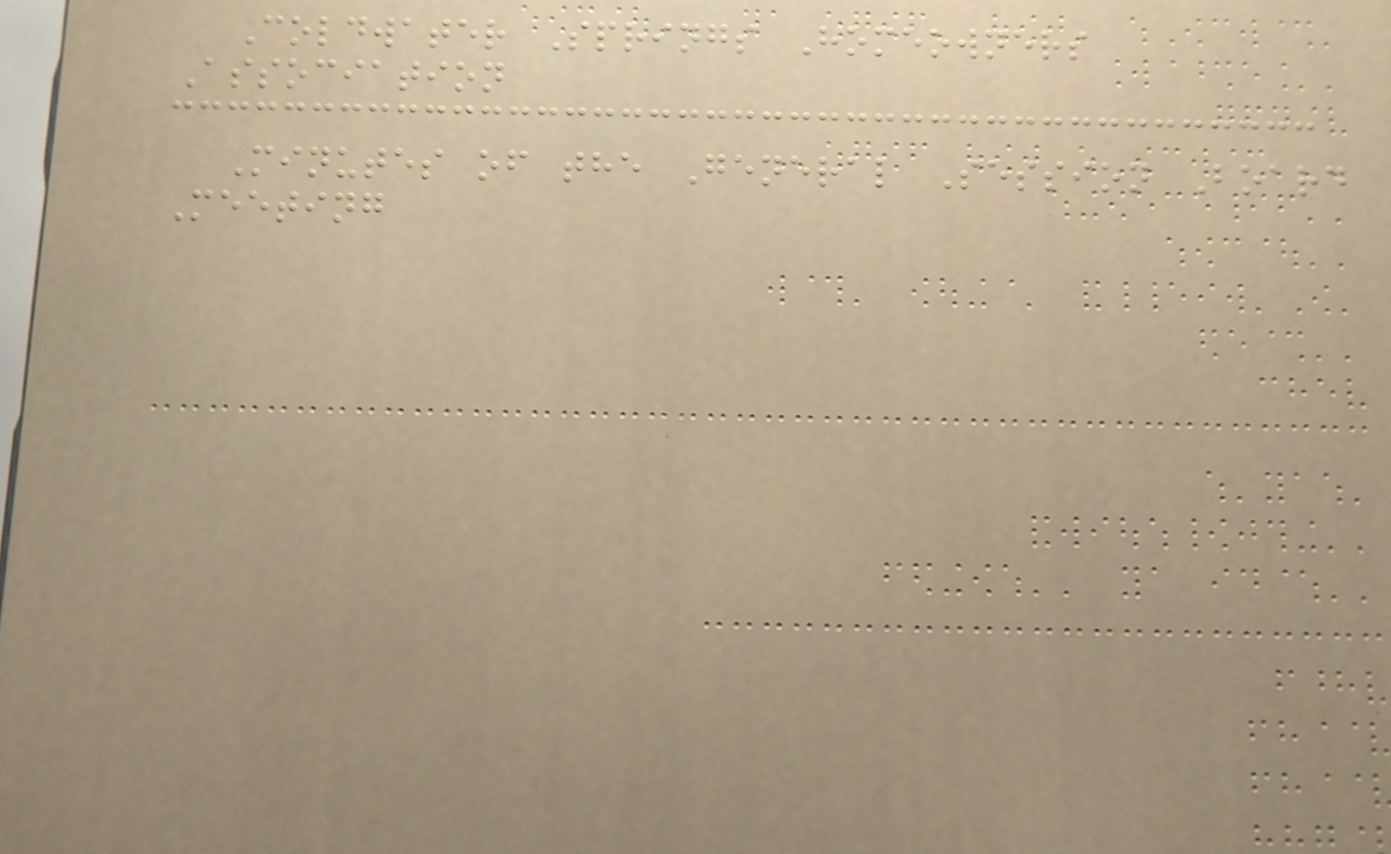Coldwater Springs Homeowners
Association
Minutes of the General Session Board
Meeting
